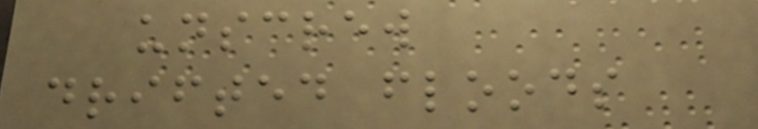unscrew
drifted floods
